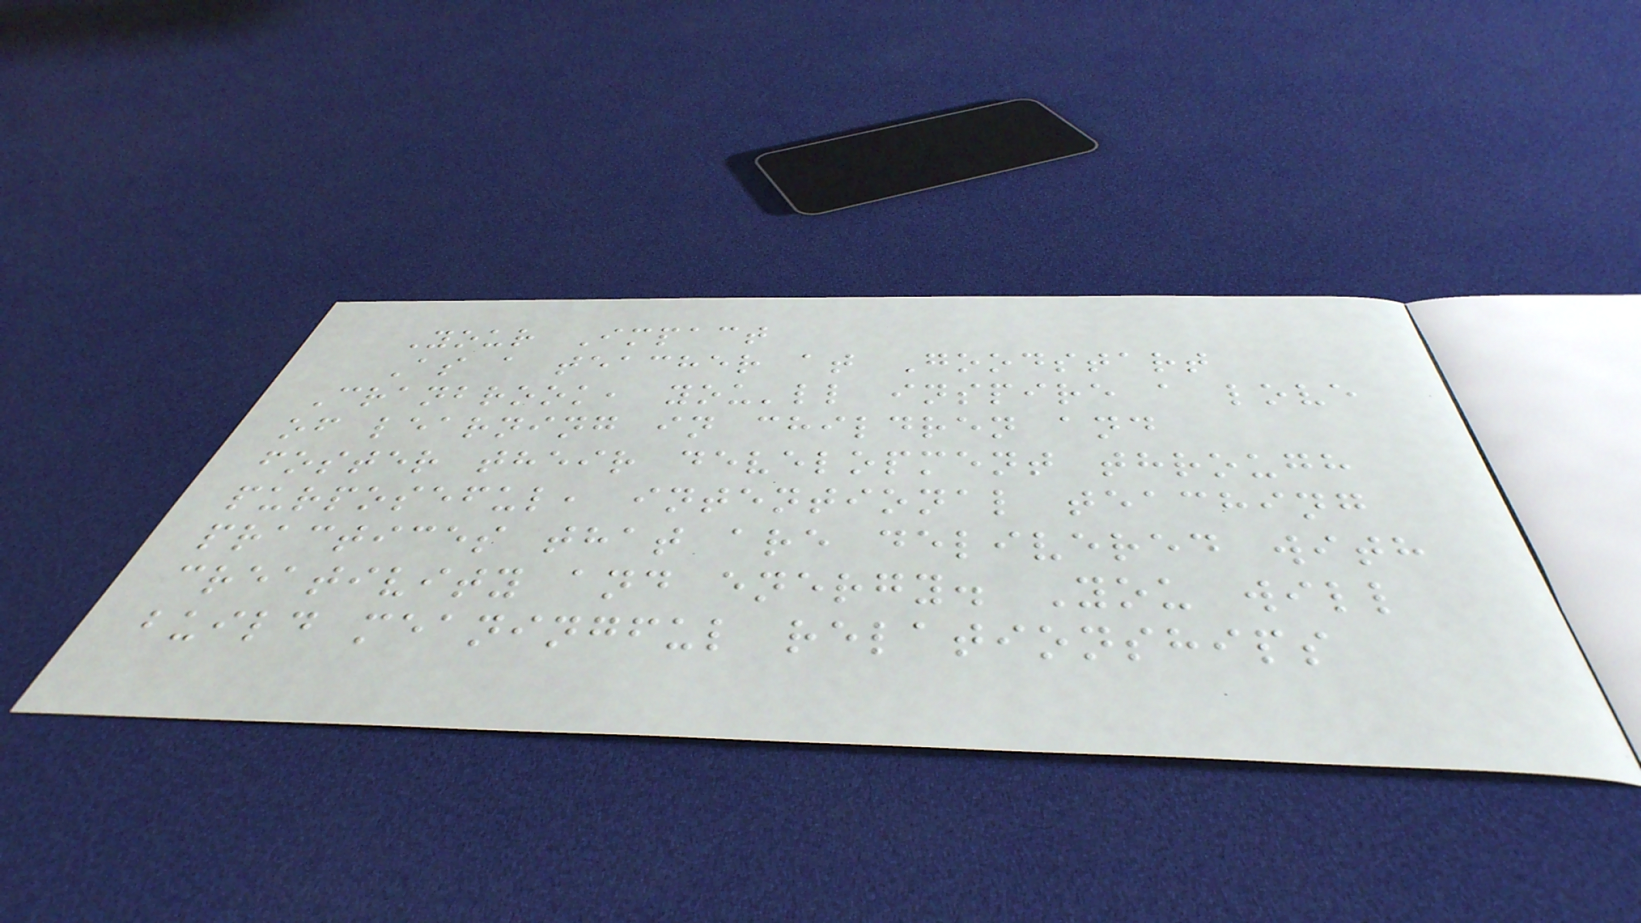Your Impact
As a teacher at Goodstart
Cranbrook, you'll inspire a love
of learning in children and
foster their development through
purposeful, intentional teaching
practices that are delivered with
creativity and energy. You will
build meaningful relationships
